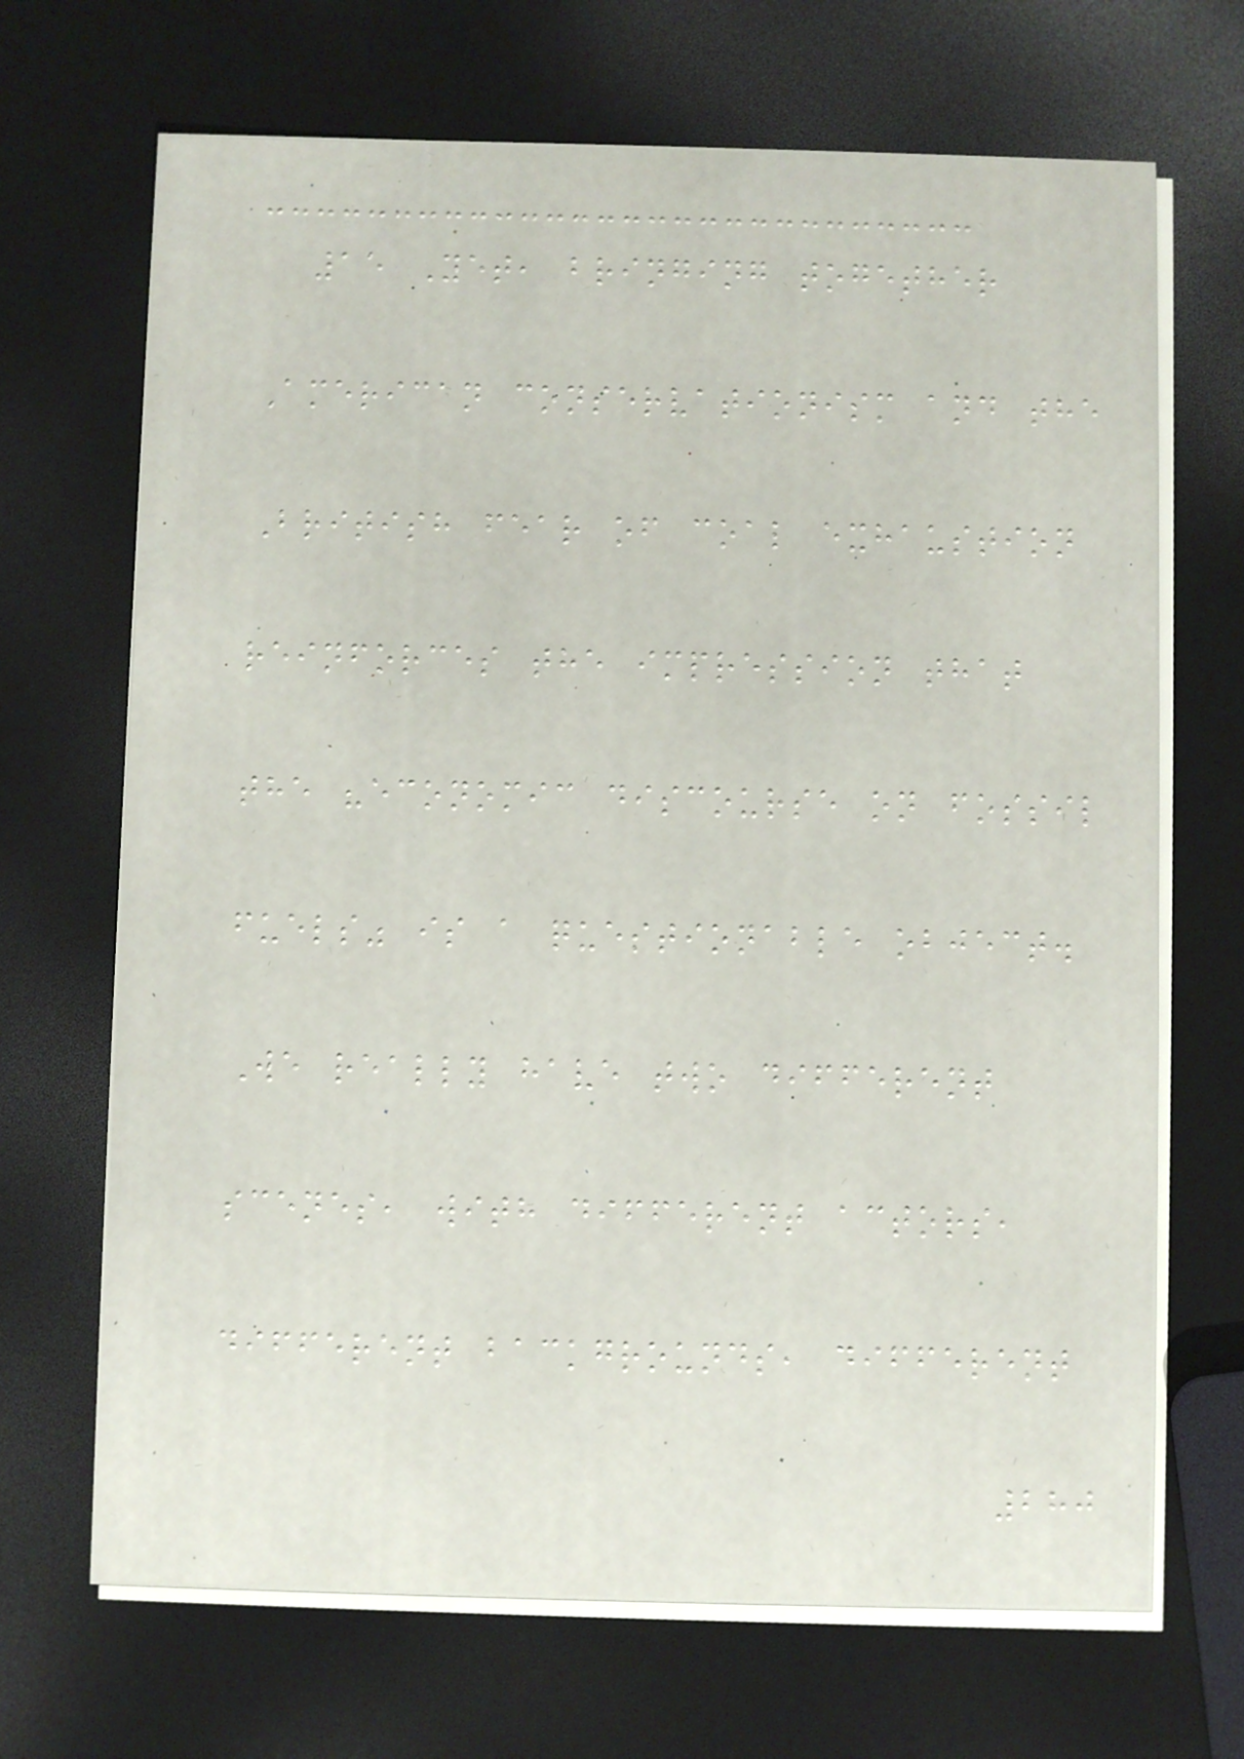15 Yet, bringing together
American conservationism and the
British fear of coal exhaustion
reinforces the impression that
the "economic discourse on fossil
fuels" is a questionable object.
We really have two different
scenes, with different actors,
different backgrounds, different
280
